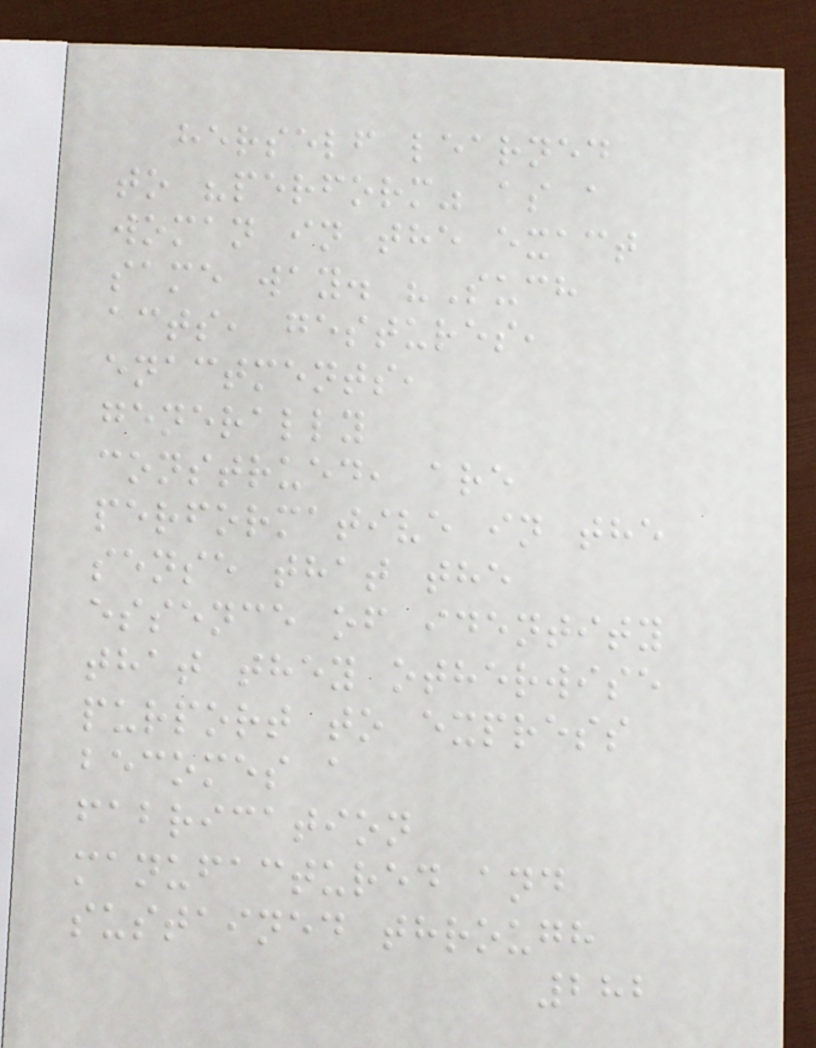herself learned
to "perform" as a
woman in the exact
same way. "Such
acts, gestures,
enactments,
generally
construed, are
performative in the
sense that the
essence of identity
that they otherwise
purport to express
becomes a
fabrication
manufactured and
sustained through
282
